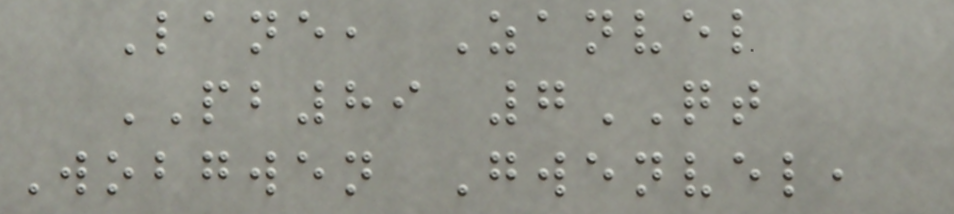Lane, Zanvel
PB89 7QT
Wobgwen Gwenvel,
